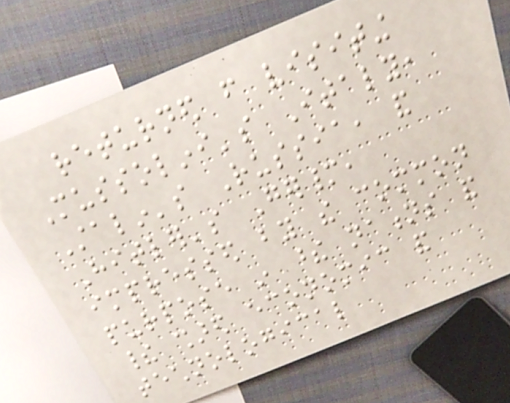returned from visiting
Mussolini's Italy,
Stalin's Russia, and
Hitler's Germany,
impressed by the common
purpose in these nations and
their shared economic and
technological
